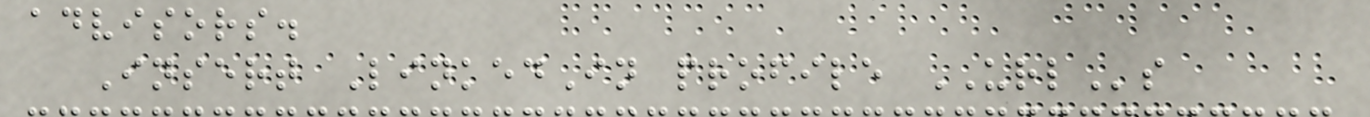advisors.
Insert LinkedIn profile URLs
